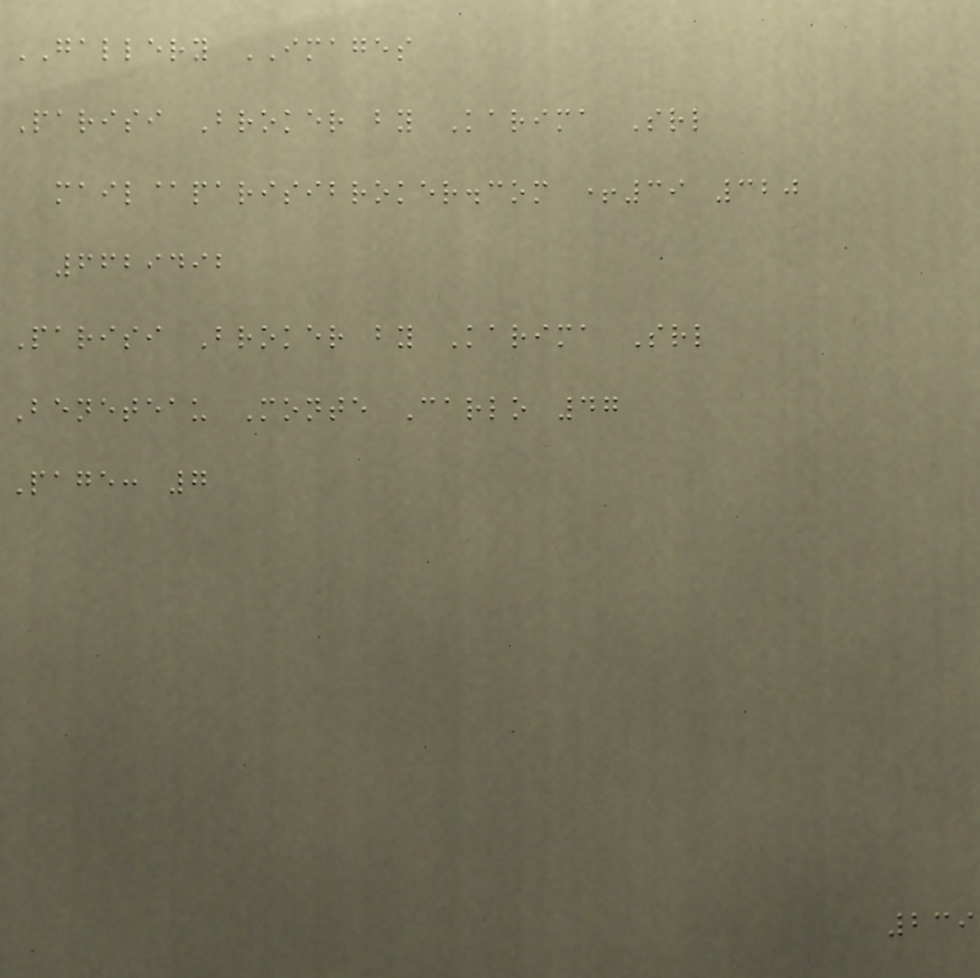GALLERY IMAGES
Parisi Broker by Karima Srl
mail@parisibroker.com +39 320
6629492
Parisi Broker by Karima Srl
Beneteau Monte Carlo 47
Page: 7
239
